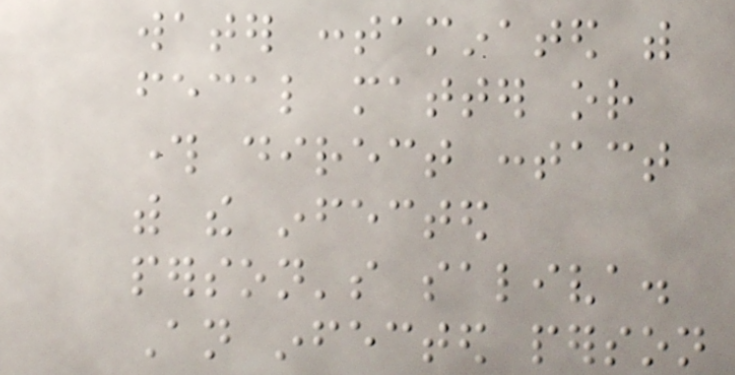water contaminated with
fecal matter or
through direct contact
with the infected
person's saliva.
An infected person
